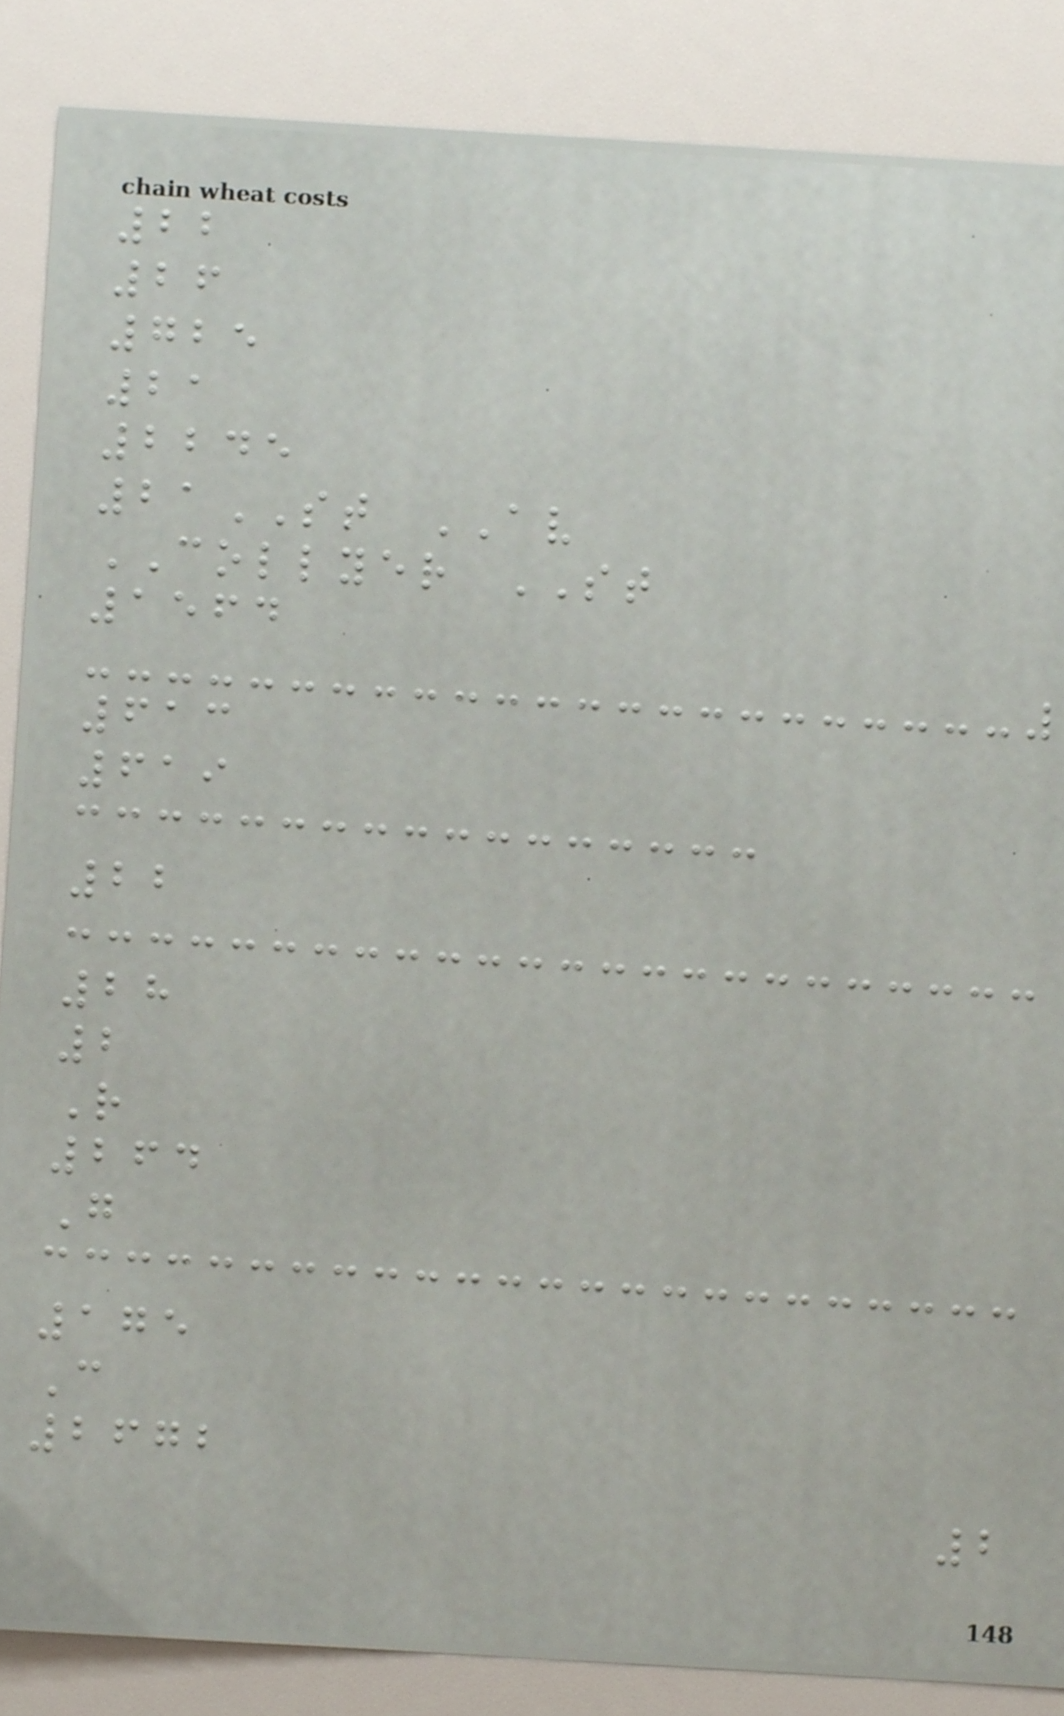22
26
725
21
2245
21ST AV
COLLYER ST
1564
613
619
22
28
2
R
264
G
175
C
2672
2
